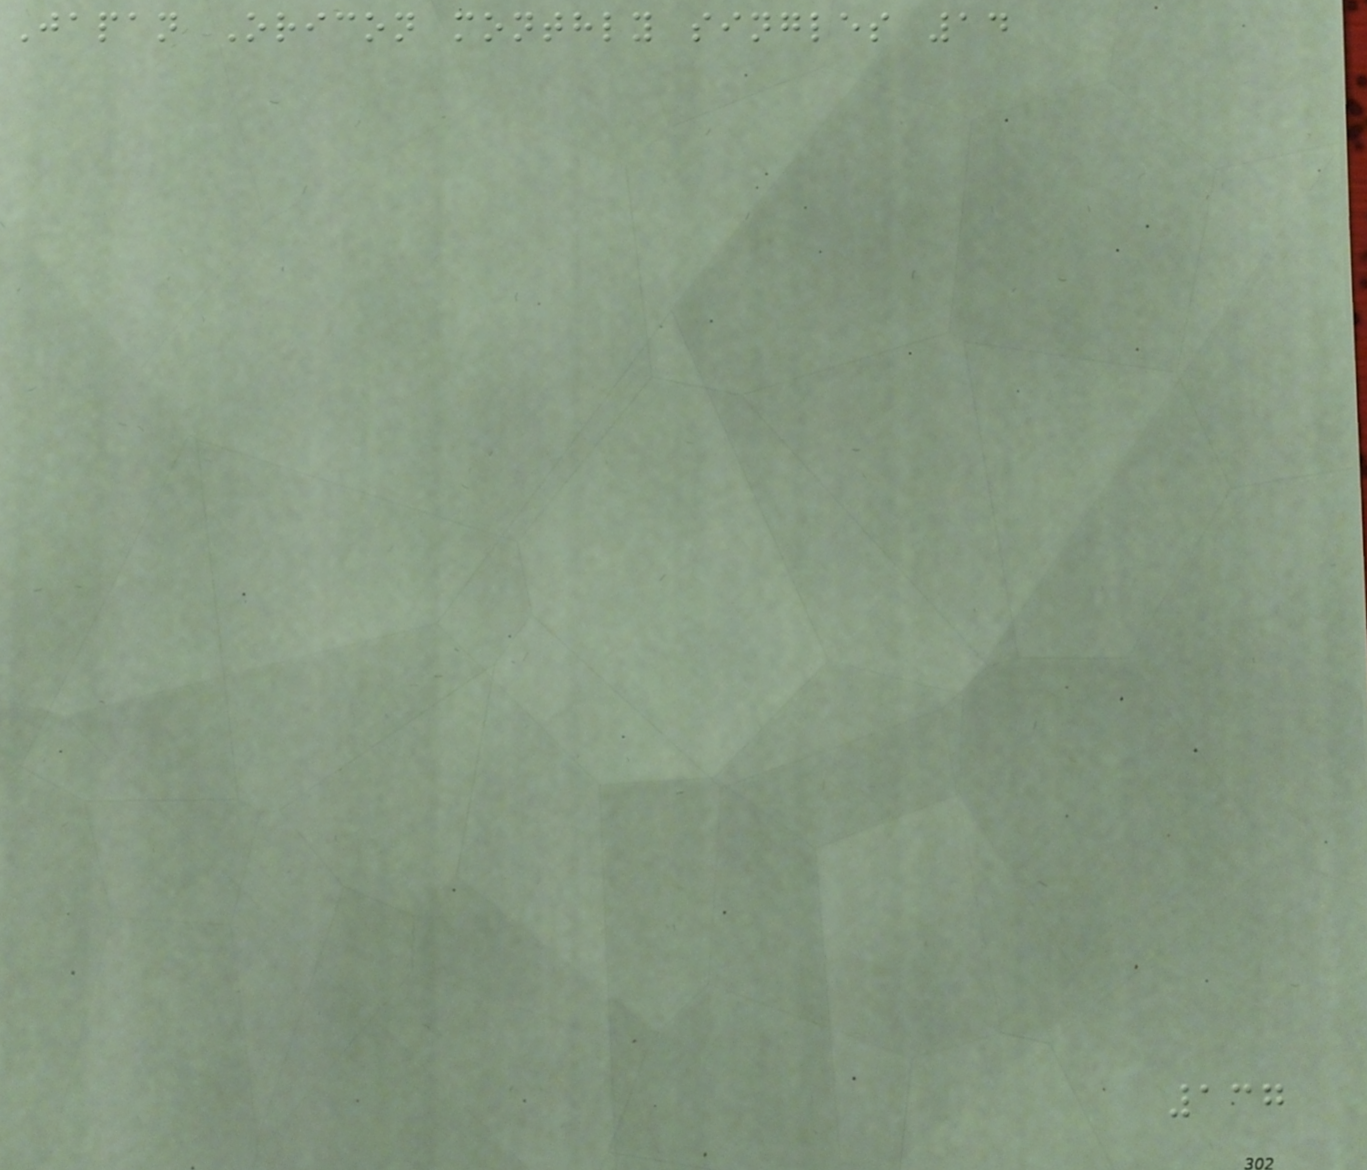Japan Oricon monthly singles 14
137
